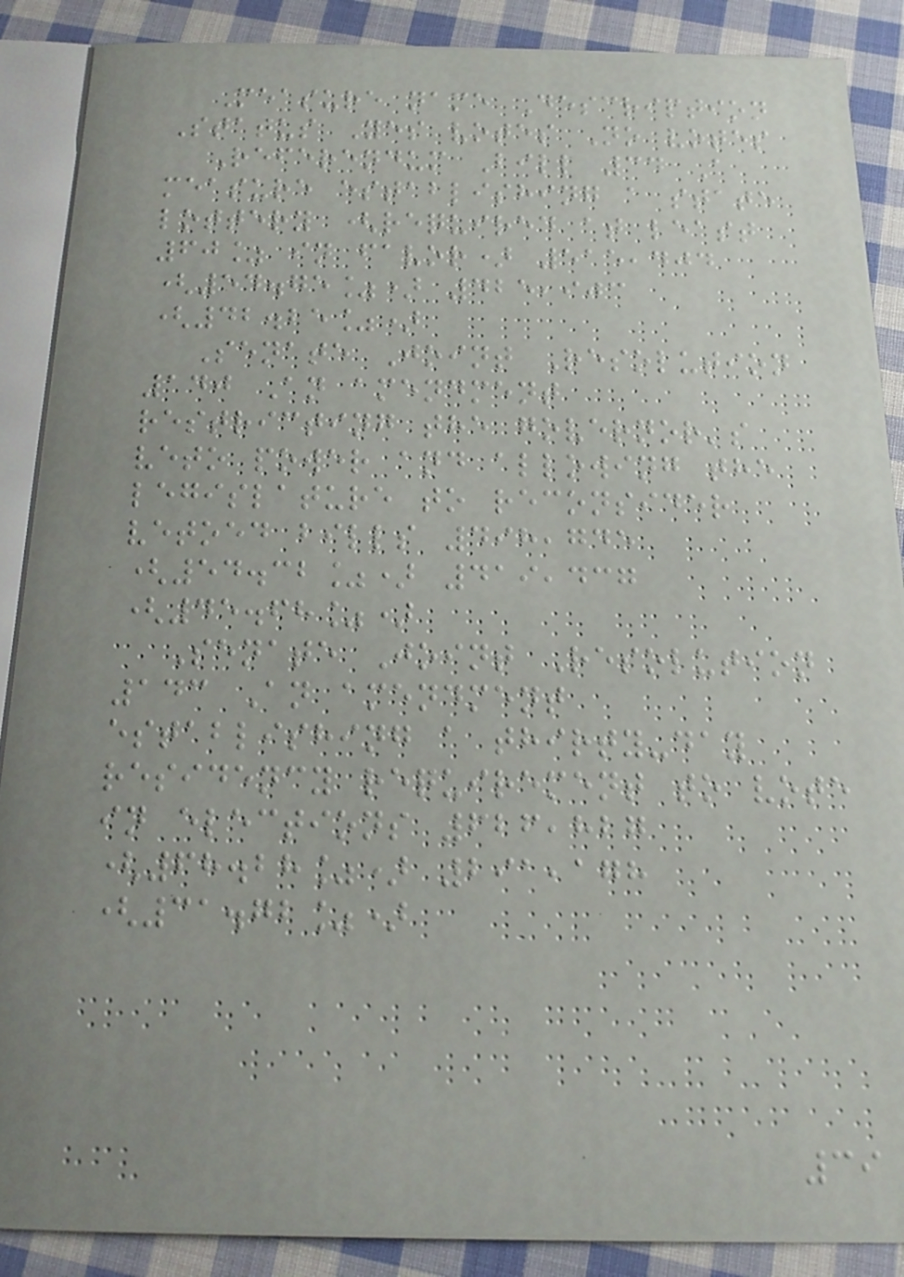Measure name Description
Status Yes votes No votes
Referendum Bill 34 A
measure establishing a state
lottery (required at least
60% in favor) 515,404
(54.75%) 425,903
(42.25%)
Senate Joint Resolution
140 An amendment
restricting the governor's
veto power and allowing the
legislature to reconsider
vetoed bills 498,745
(54.32%) 419,437
(45.68%)
Senate Joint Resolution
143 An amendment
establishing a thirty-day
residency requirement to vote
in elections 626,827
(68.28%) 291,178
(31.72%)
39
